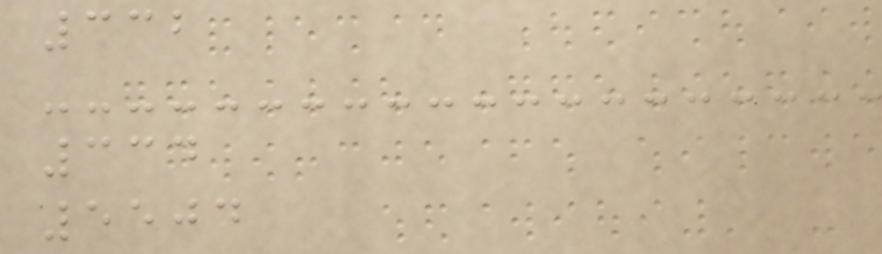332
334
5504
